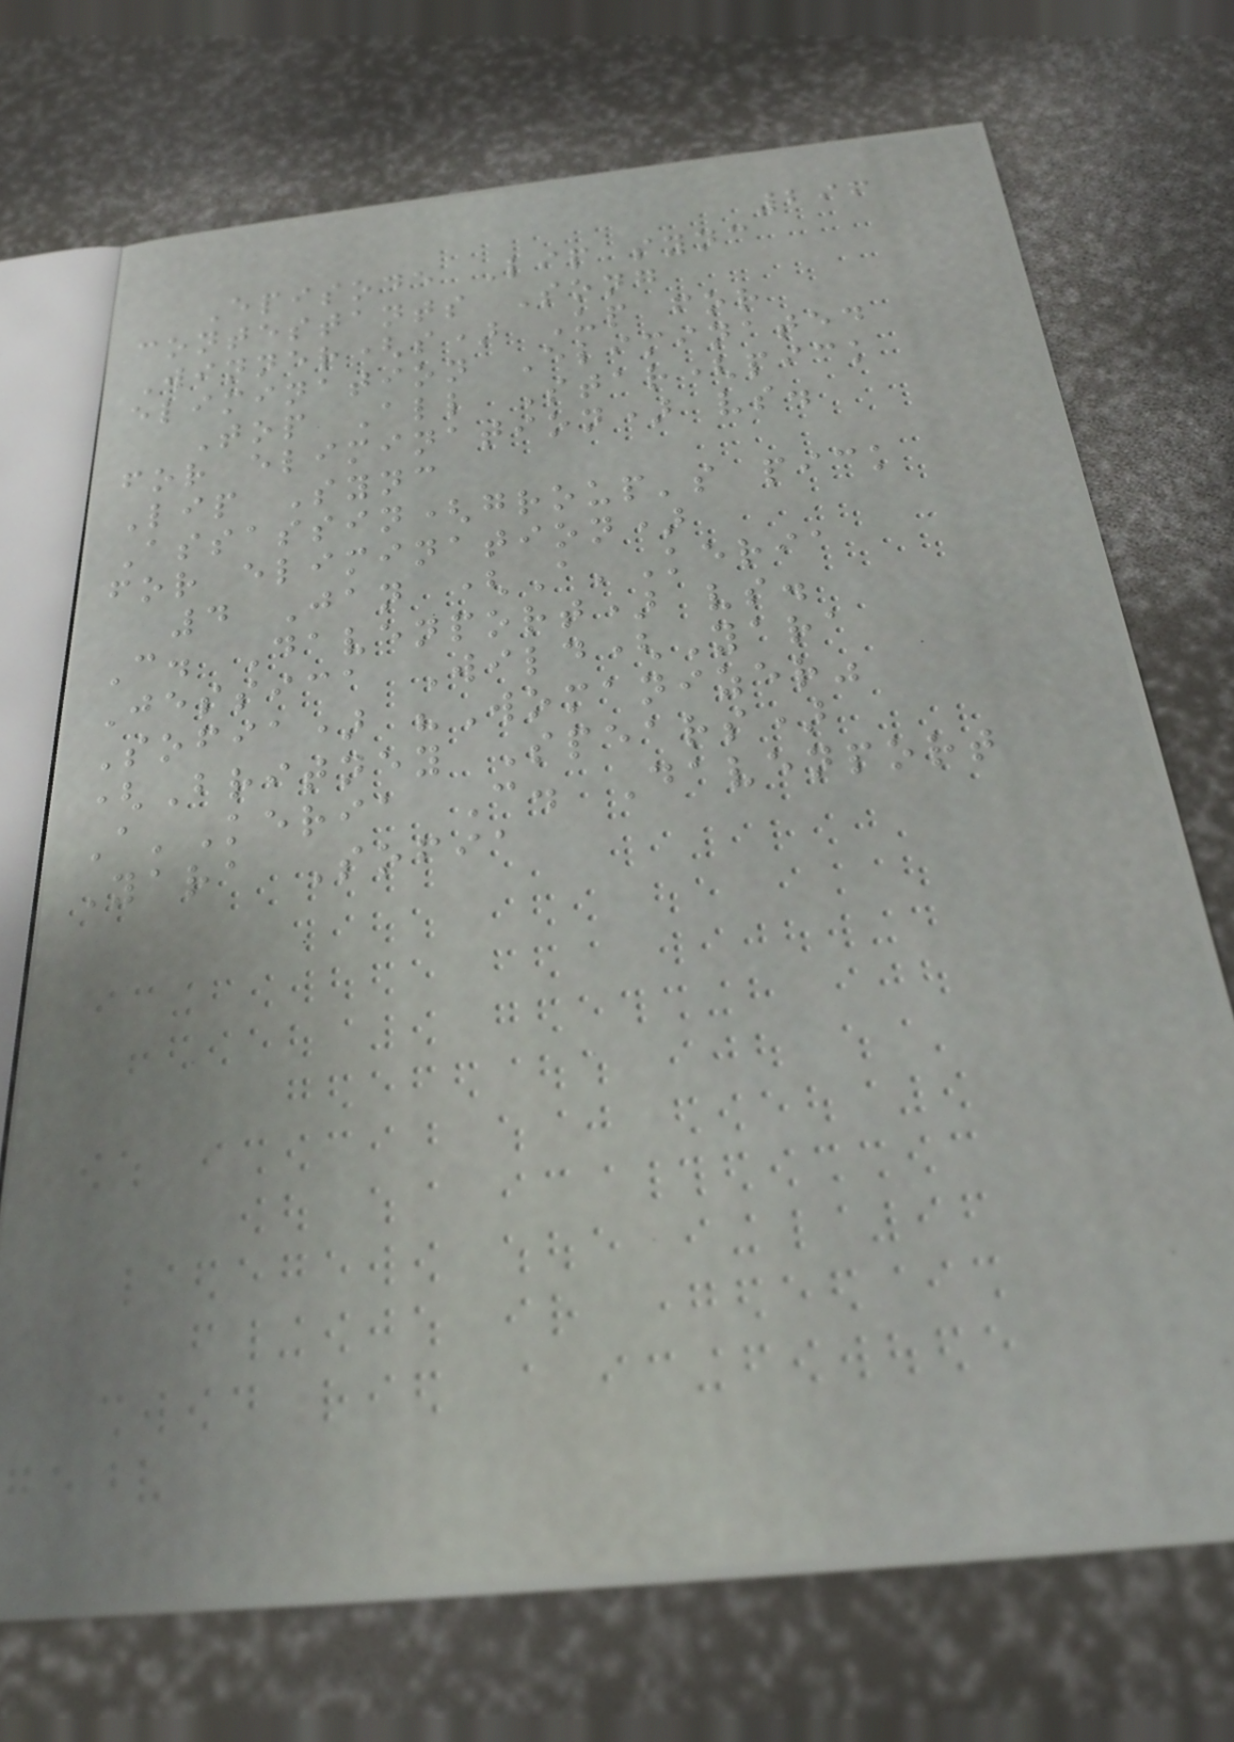296
Episode Lip sync
contestants Song
Winner(s) Up for
elimination Eliminated
Top All Star(pick
for elimination) vs.
Lip Sync
Assassin(group's pick
for elimination)
4 Jan (A'Keria
C. Davenport) vs.
Jessica Wild(Yara
Sofia) "Womanizer"
(Britney Spears)
A'Keria C. Davenport
Yara Sofia
